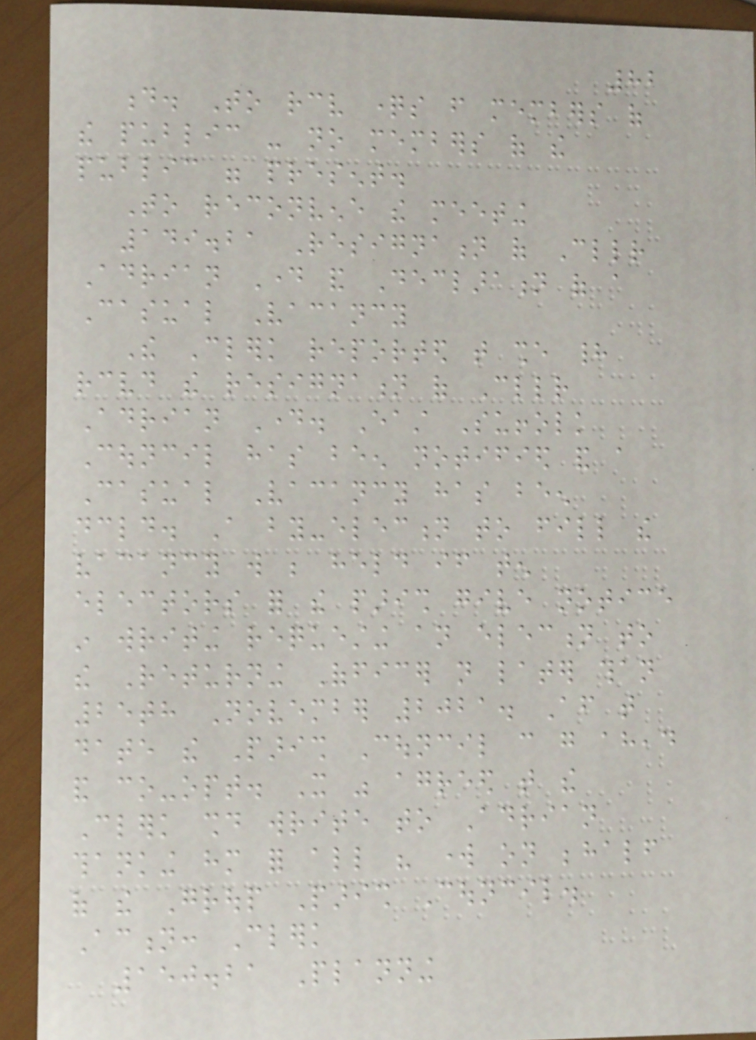82
d. To receive questions from members of
the public - no members of the
public were present.
To reconvene the meeting
149.21 Resignation of Cllr
Adrian Day and Declaration of a
Casual Vacancy
The Clerk reported that she had
received the resignation of Cllr
Adrian Day. East Suffolk
Council has been notified and a
Casual Vacancy has been
declared. A by-election to fill the
vacancy will be held if ten
electors for the parish give notice
in writing requesting an election to
the Returning Officer not later than
25th November 2021. After that
date the Parish Council can go ahead
and co-opt. It was agreed that the
Clerk should write to Adrian
thanking him for all his work on behalf
of the Group Parish Council.
Action: Clerk
150.21 Planning
